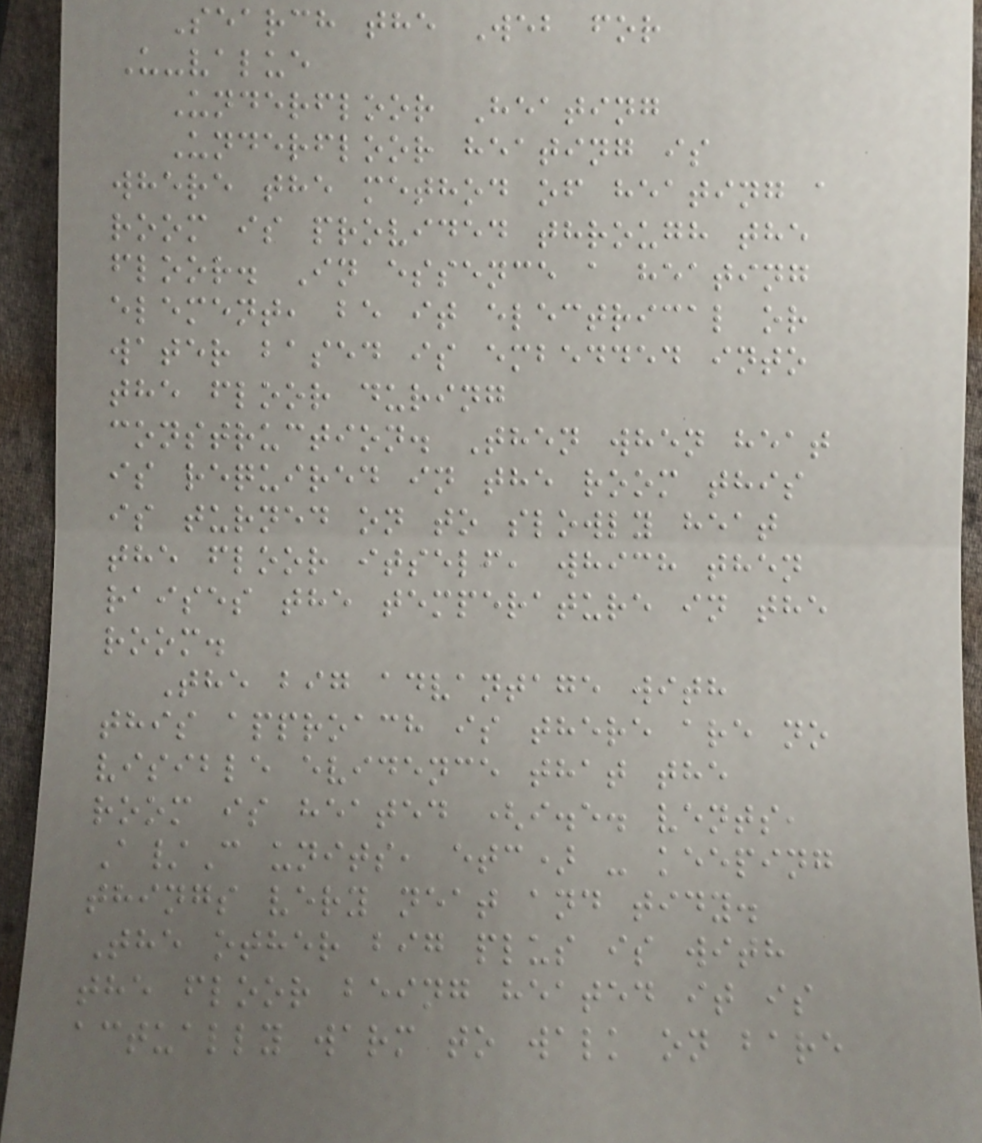Search the Web for
U-value
Underfloor Heating
Underfloor heating is
where the method of heating a
room is provided through the
floor. In essence a heating
element, be it electrical or
water based is embedded into
the floor during
construction. Then when heat
is required in the room this
is turned on to slowly heat
the floor itself, which then
raises the temperature in the
room.
The big advantage with
this approach is there are no
visible evidence that the
room is heated (i.e. vents,
A/C units, etc) - keeping
things very neat and tidy.
The other big plus is with
the floor being heated it is
actually warm to walk on bare
